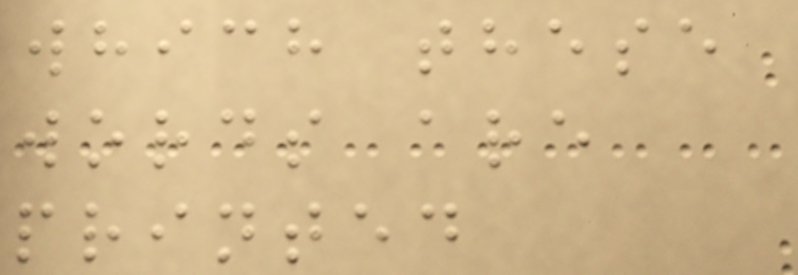which these
words are
printed
